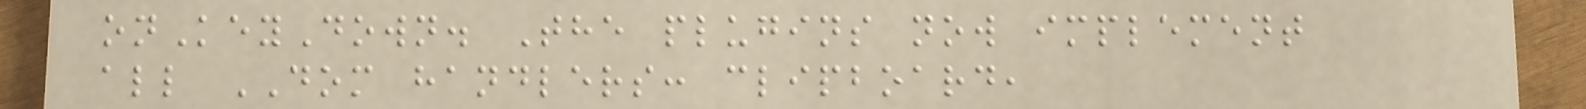onKeyDown. The plugins now implement
all DOM handlers: clipboard,
